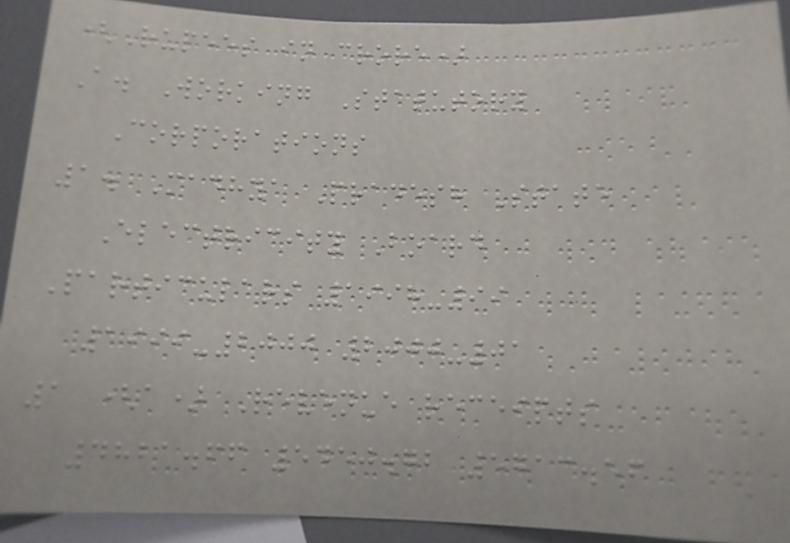(Rupees in crore)
A. Working Statutory
Corporations
1. Madhya Pradesh State
Electricity Board
Particulars 1998-99
1999-2000 2000-01
1 (a) Revenue receipts
4821.66 5450.72 5713.56
